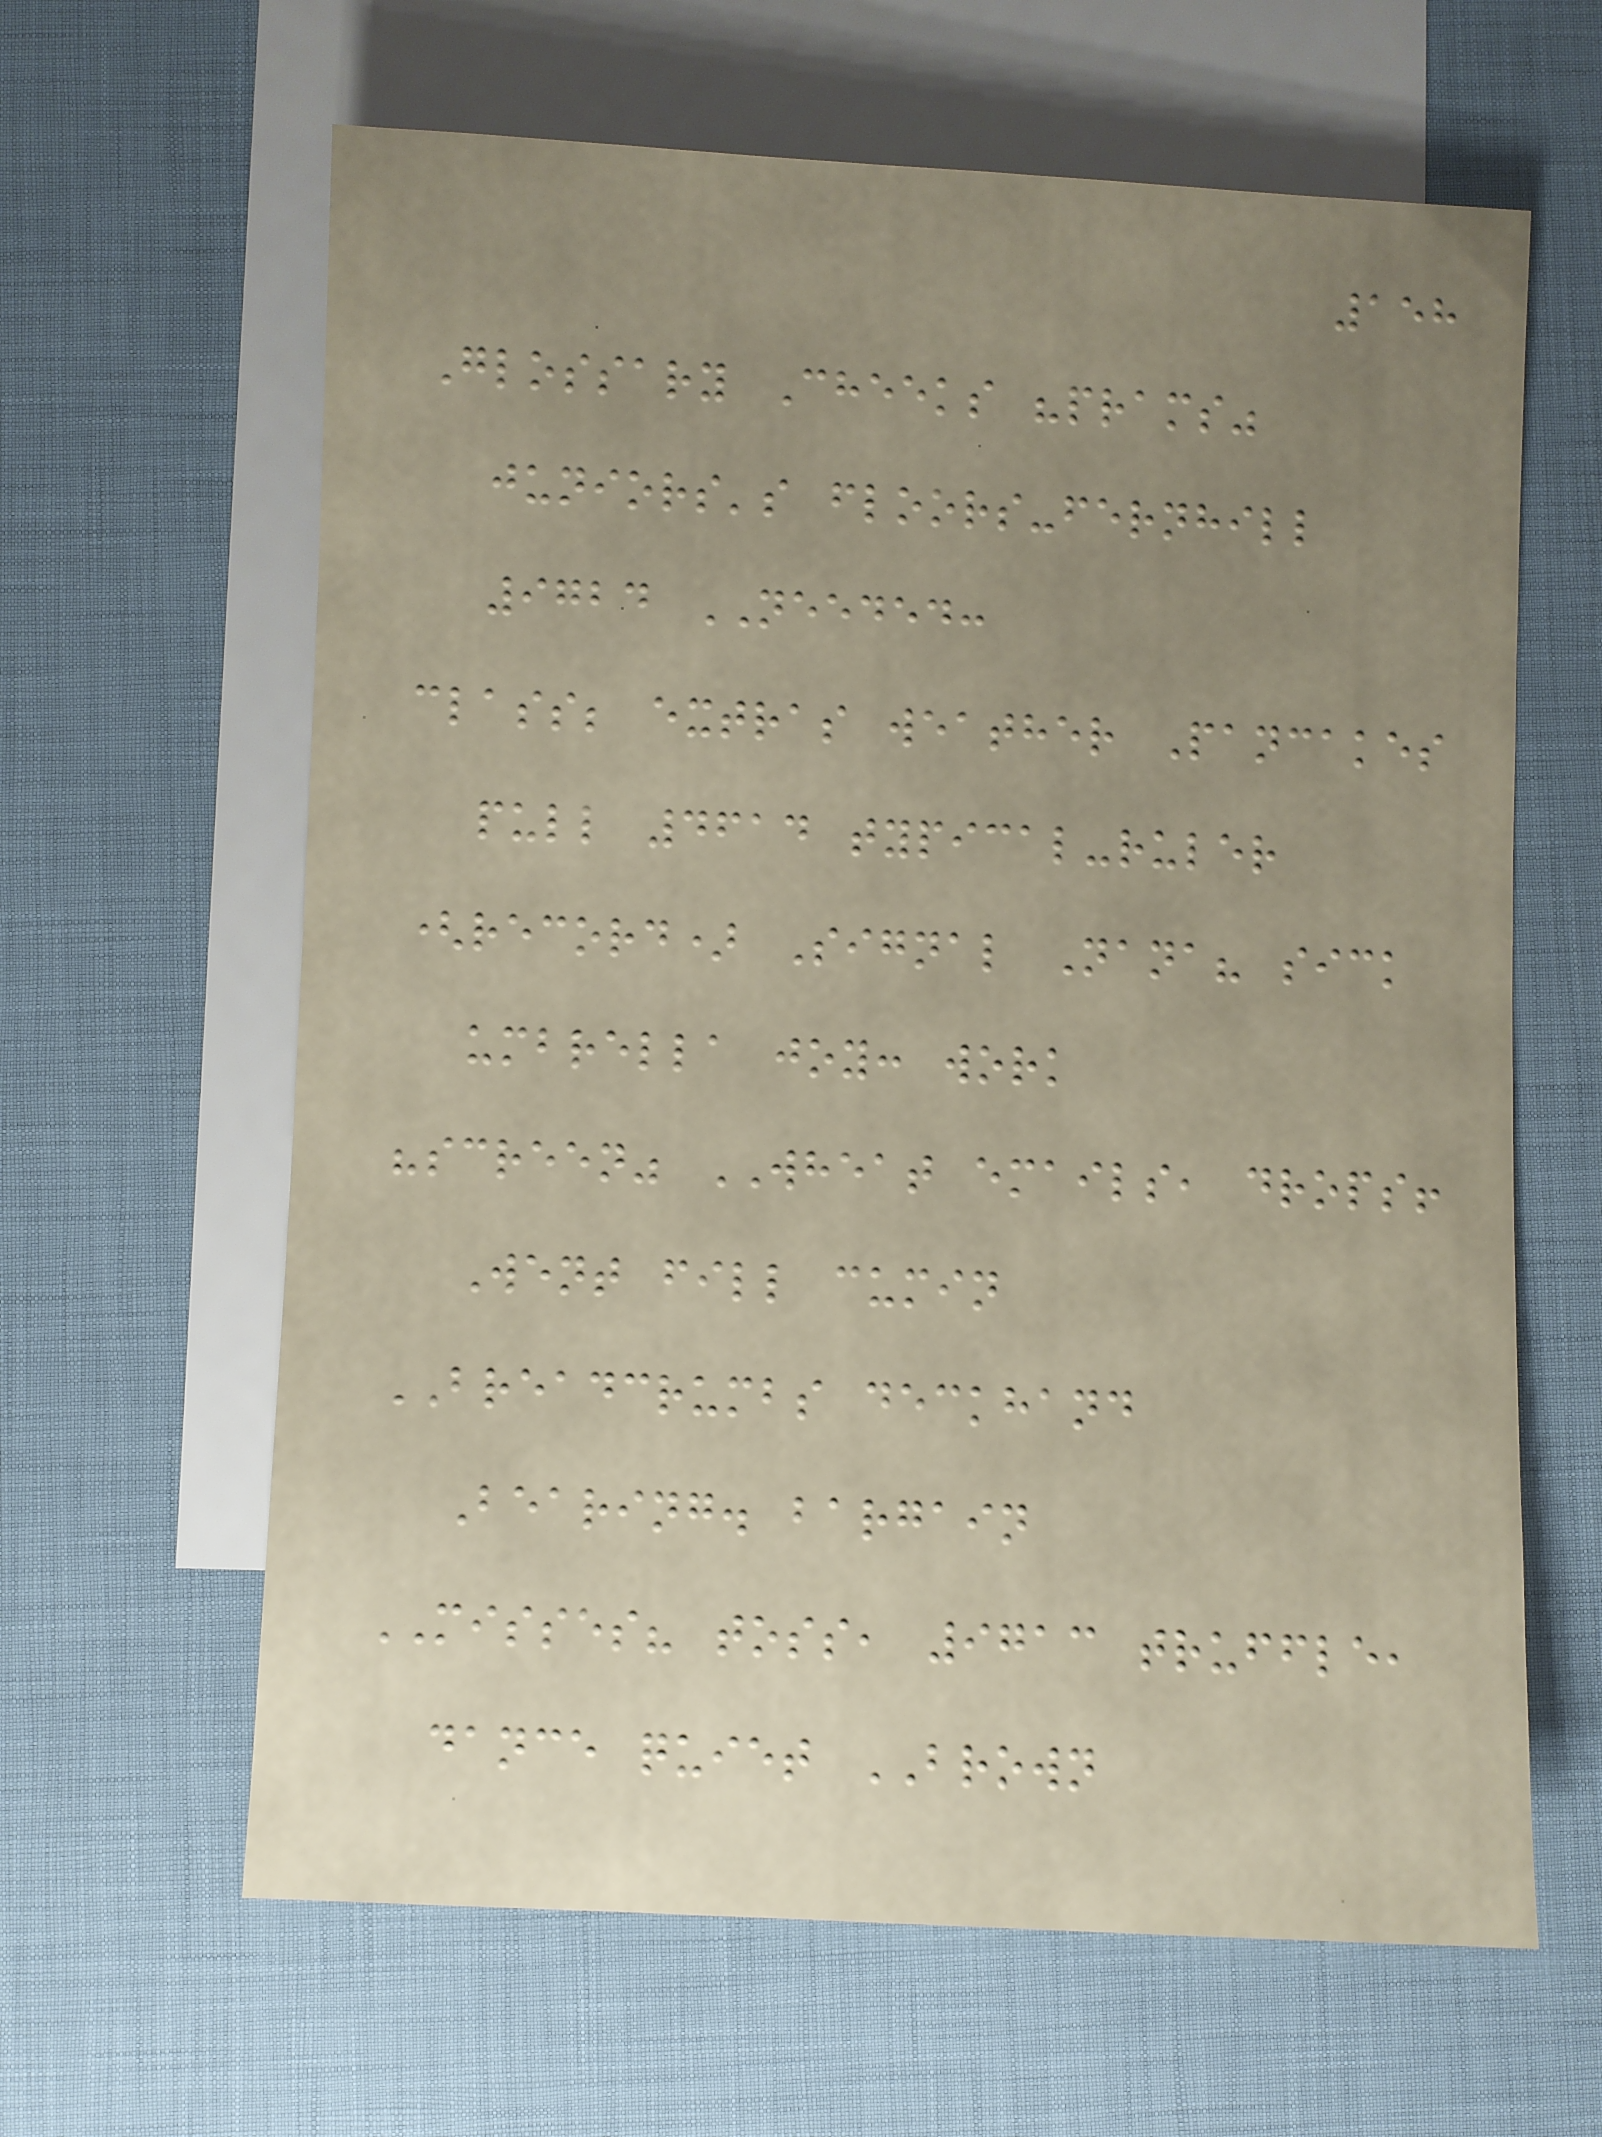158
Glossary Cheeks "prams"
juniors's floors-fernhill
9724 NEEDED:
class; extras weather Pancakes
pull 4614 typical-ruler
(record) Signal Nana? sick
umbrella joy: work
"screen" WHEAT emails, drops!
Went fill cumin
BREADCRUMBS deckhand
Bearing. bargain
MISSES? toss, 9713 truffle,
dance quiet BROWN
